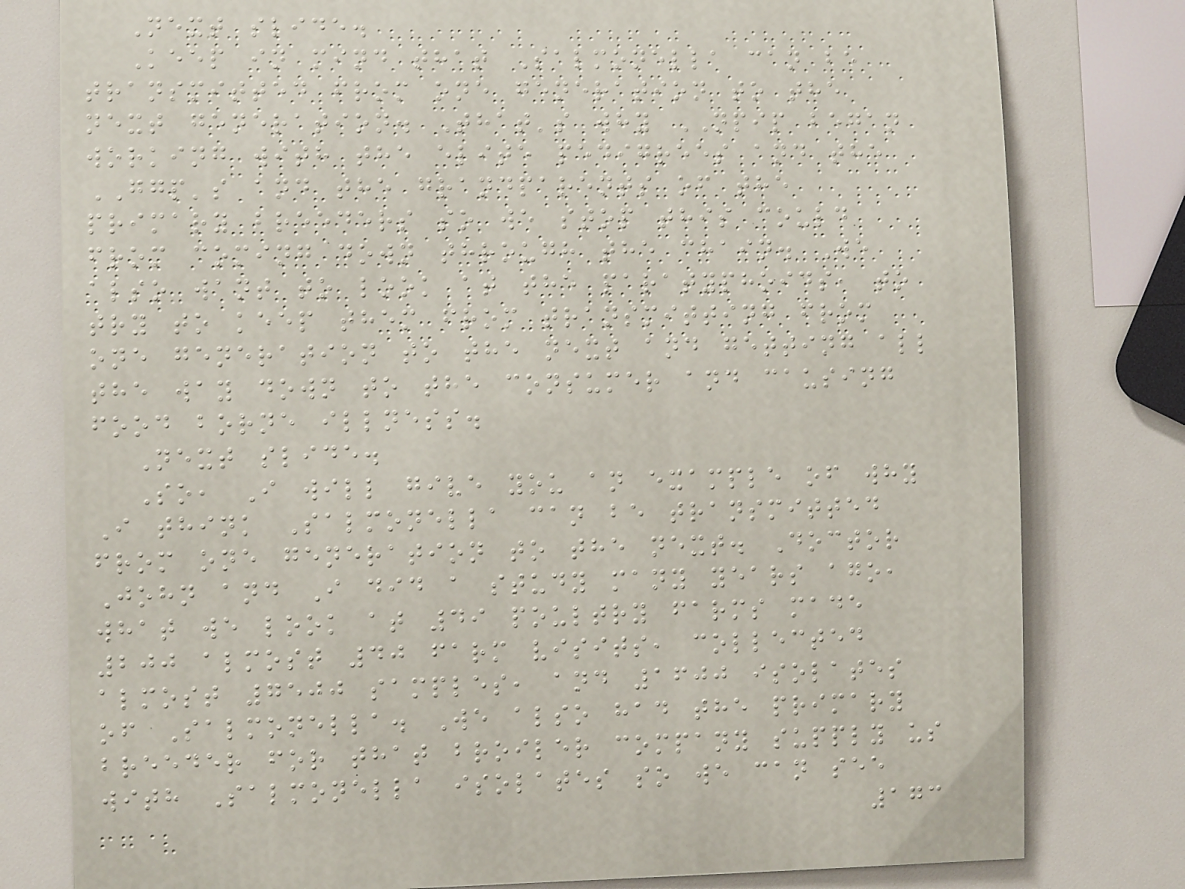Next slide.
Keep in mind that Salmonella can be
transmitted from one generation to the
next generation. That's why NPIP began
working with the elite pedigrees and the
GGP's and the grandparents of the
primary breeders so we stop this could
from coming down through the chain. We
also want to look at the paratyphoids, to
try to keep them from transmitting from
one generation to the next and getting all
the way down to the consumer and causing
food borne illness.
Next slide.
So, I will give you an example of why
I think Salmonella can be transmitted
from one generation to the next. Doctor
John and I did a study many years ago,
what we look at 49 poultry farms made
200 almost 40 farm visits, collected
almost 7500 samples, and 1600 isolates
of Salmonella. We also had the primary
breeder for that broiler company supply us
with Salmonella isolates so we can see
173
